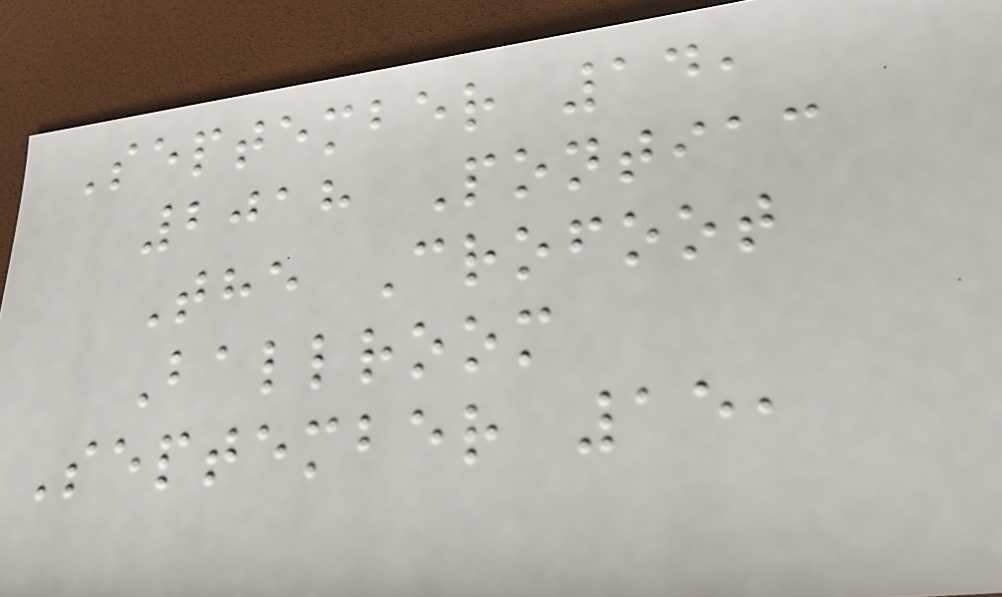September 14,
2018 Pontiac
The Crofoot
Ballroom
September 15,
